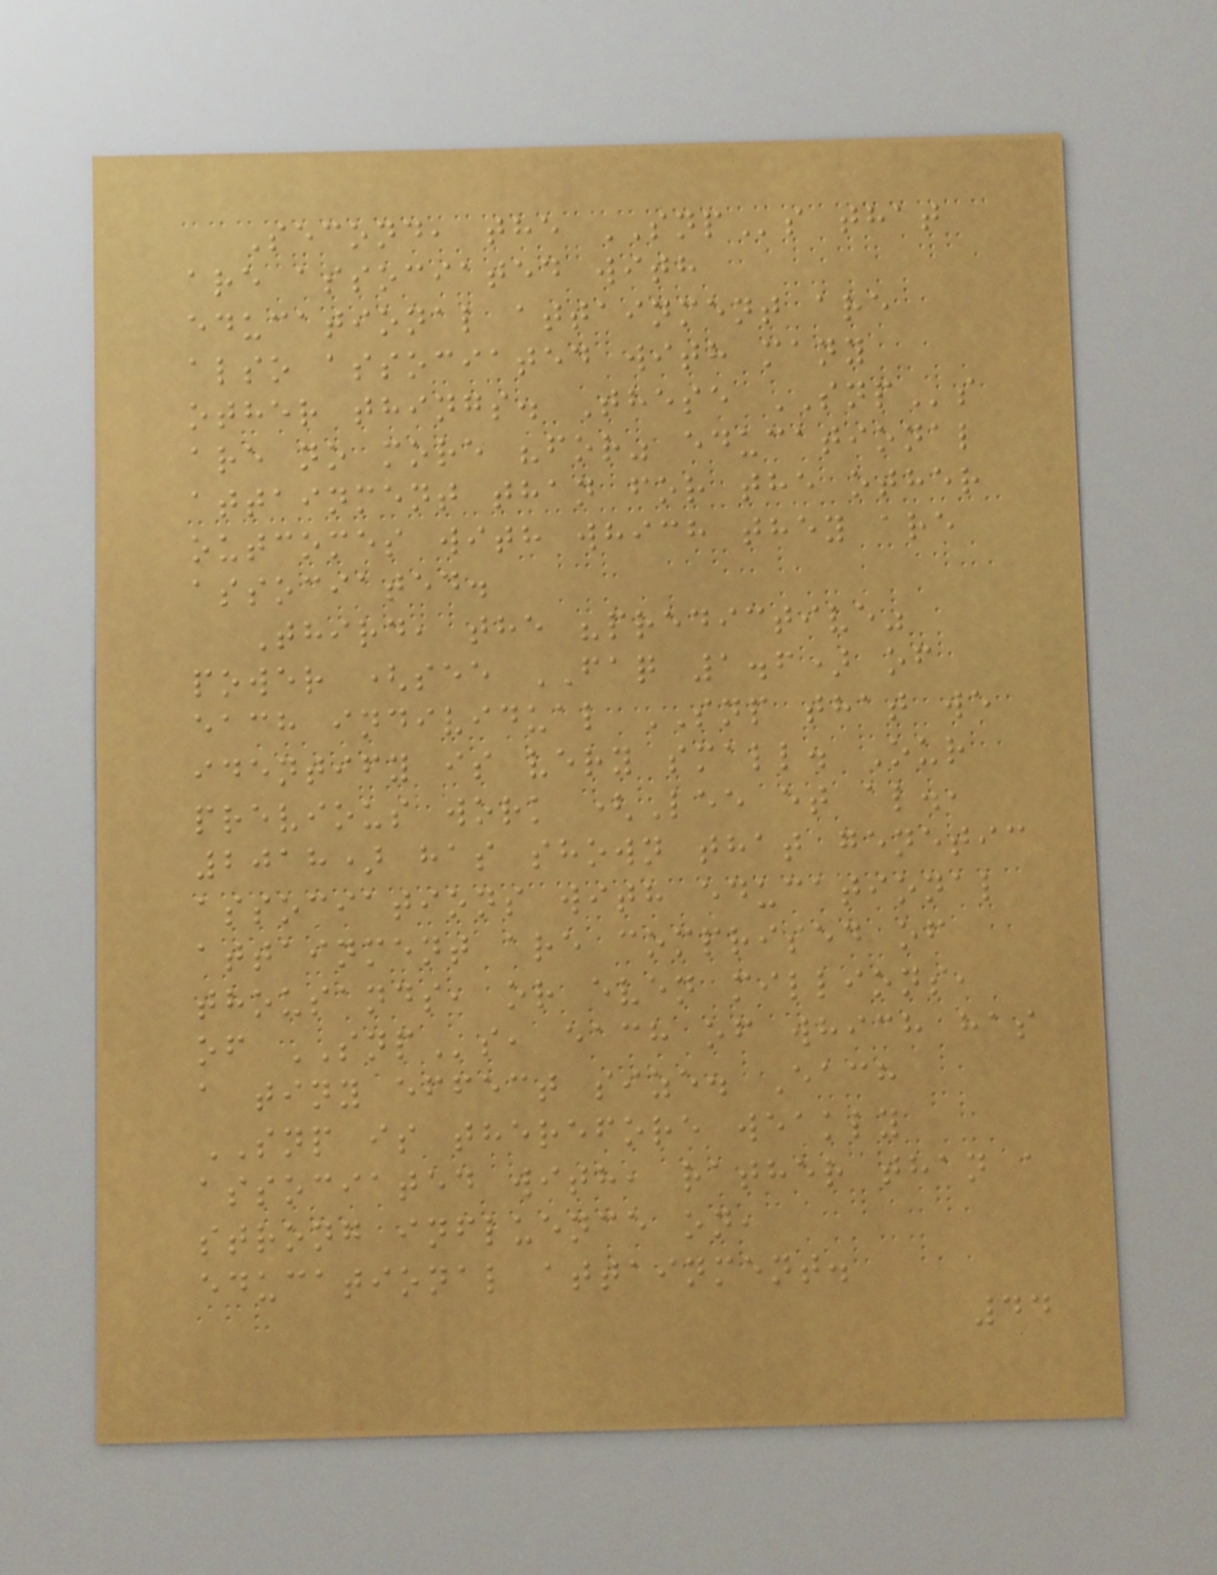Second, the SNPs that
are associated with
educational attainment are
also associated with many
other things. These SNPs
are no more "for" educational
attainment than for the other
outcomes with which they are
associated.
Third, the "predictive"
power (see FAQ 1.6) of
each individual SNP that we
identify is very small. Our
previous work (Lee et al.,
2018) has shown that genetic
associations with educational
attainment are comprised of
thousands, or even millions,
of SNPs, each of which has
a tiny effect size. Each
SNP is therefore weakly
associated with, rather than a
strong influence on,
educational attainment.
44
